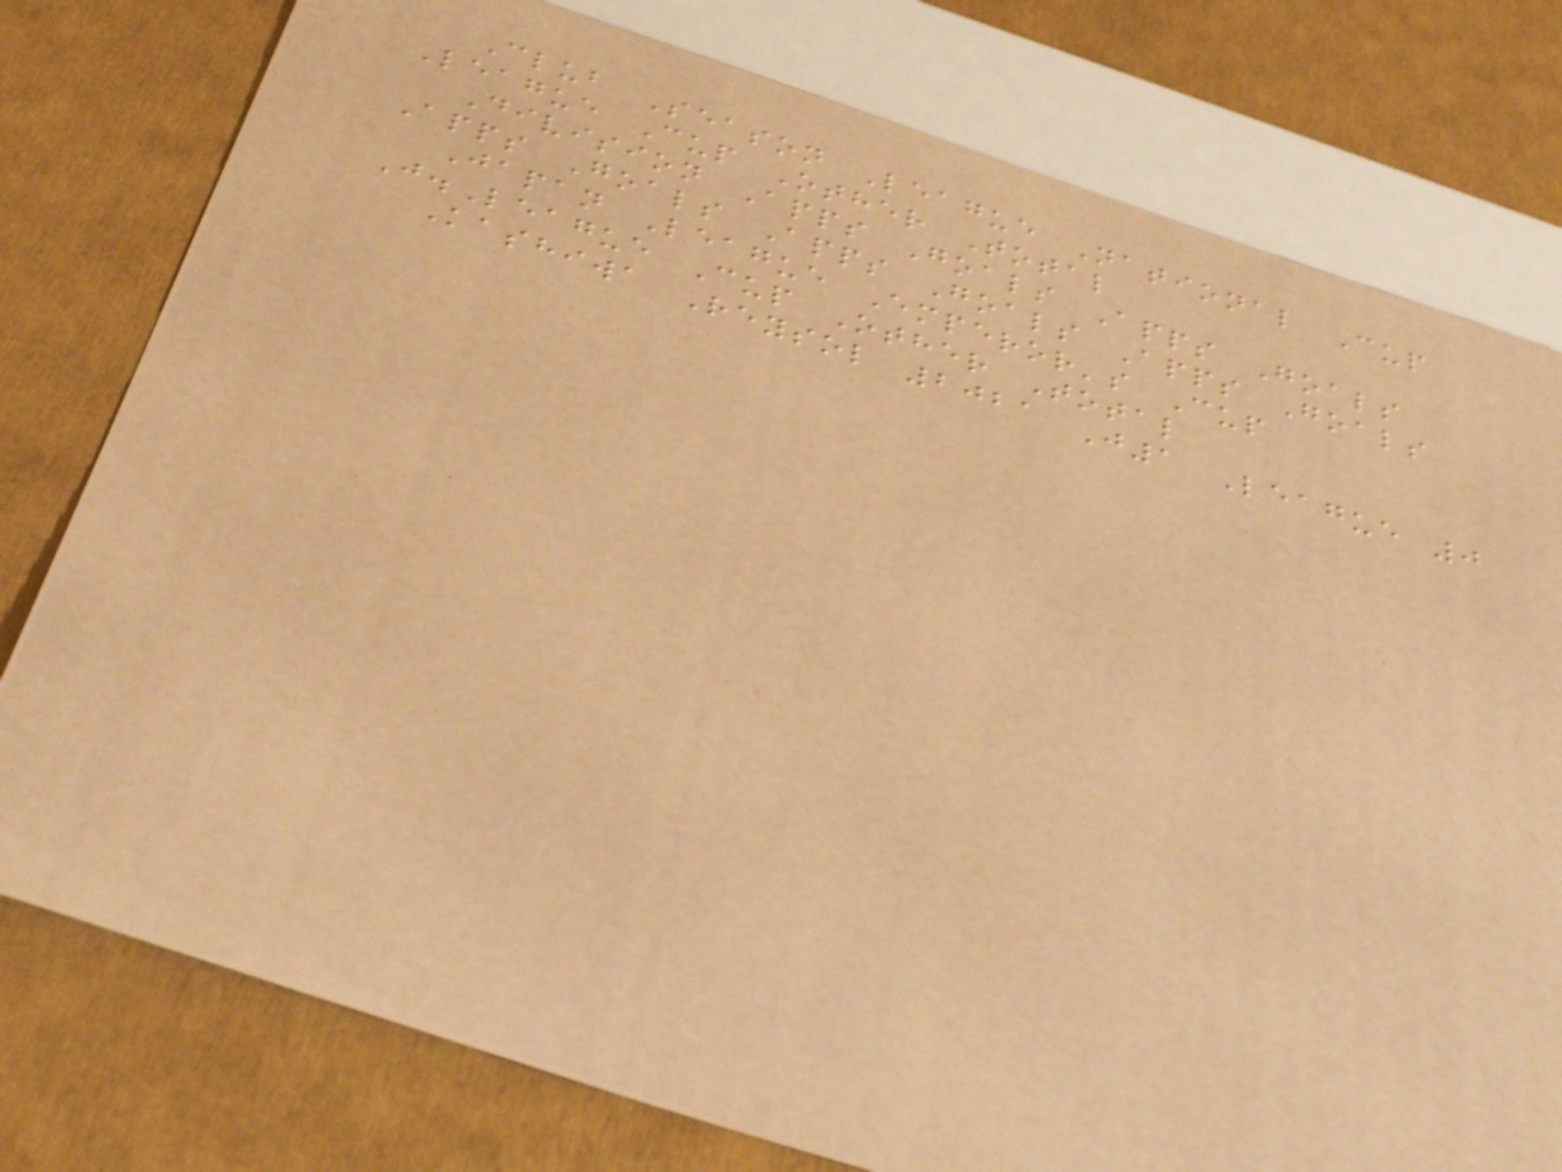Club Season League National Cup
League Cup Other Total
Division Apps Goals Apps Goals
Apps Goals Apps Goals Apps Goals
Japan League Emperor's Cup
J.League Cup Other Total
Kashiwa Reysol 2021 J1 League 0
